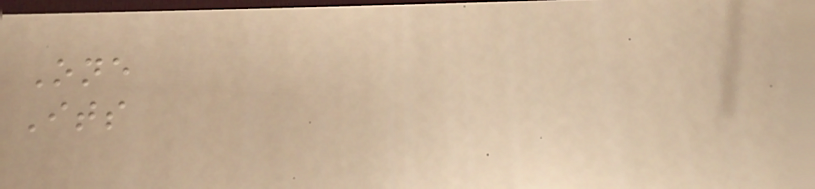One
Its
